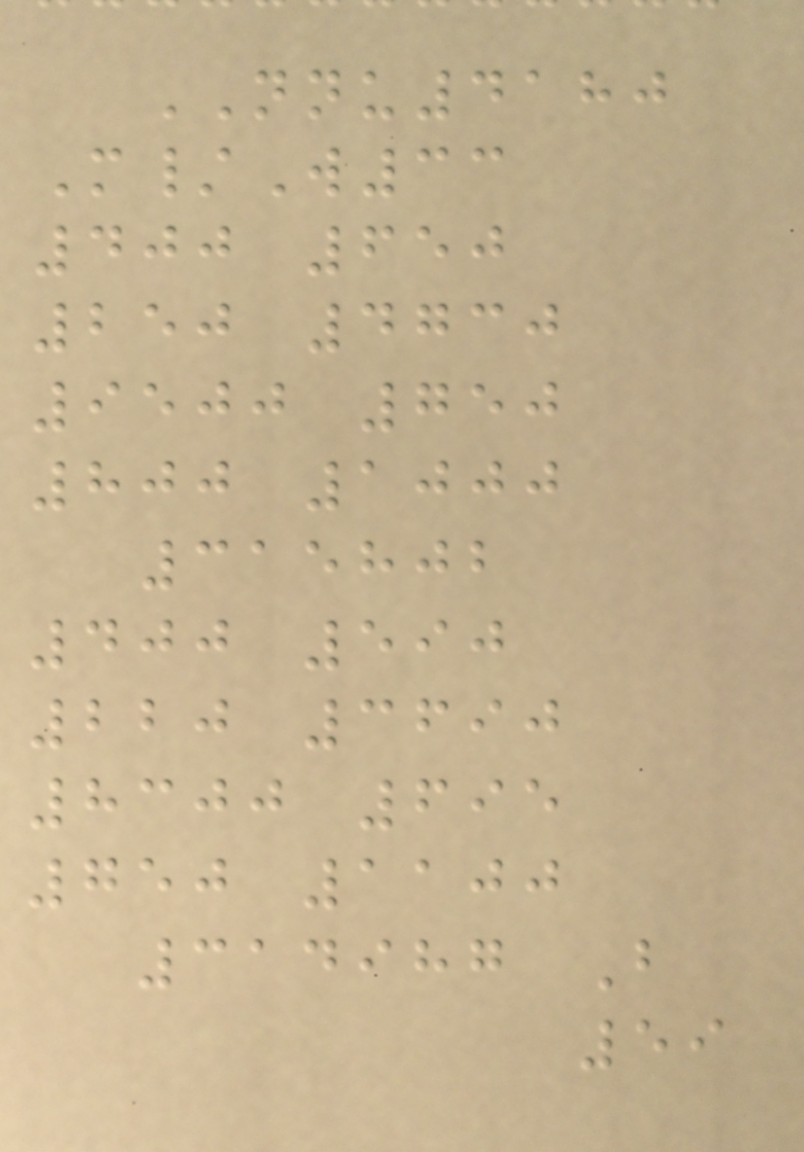NNU4180
M/W33
400 650
250 4730
9500 750
800 1000
315802
400 590
220 3690
8300 695
750 1100
314987 B
59
